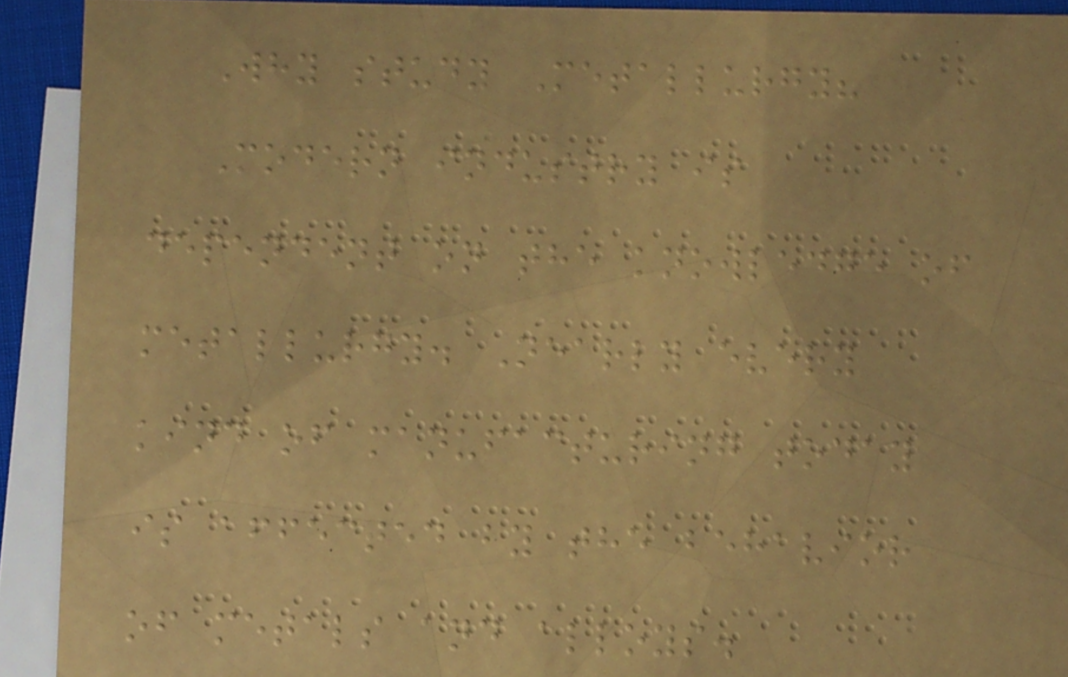Why study Metallurgy?
Modern industry is
dependent on the knowledge of
metallurgy. Nearly every
kind of manufacturing today
is affected by the behavior
of metals and alloys.
